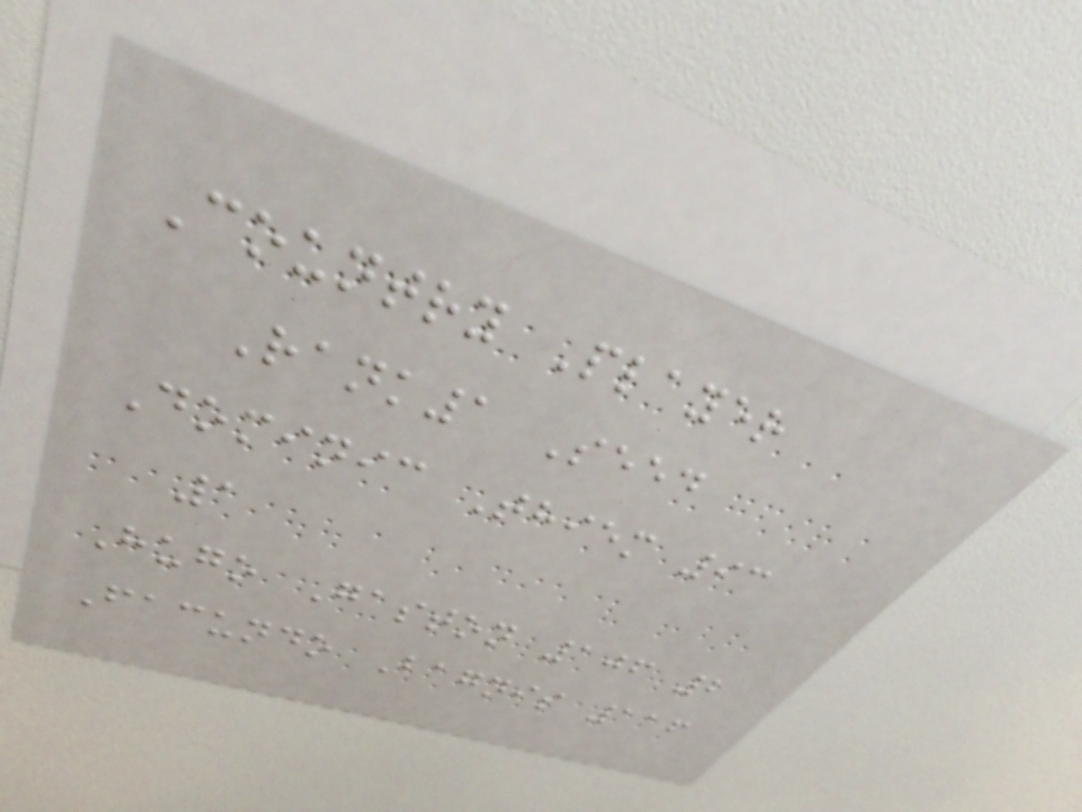Country Player
Rank1 Seed
Dominic Thiem 93
1
Hugo Gaston 106 2
Facundo Bagnis 116
